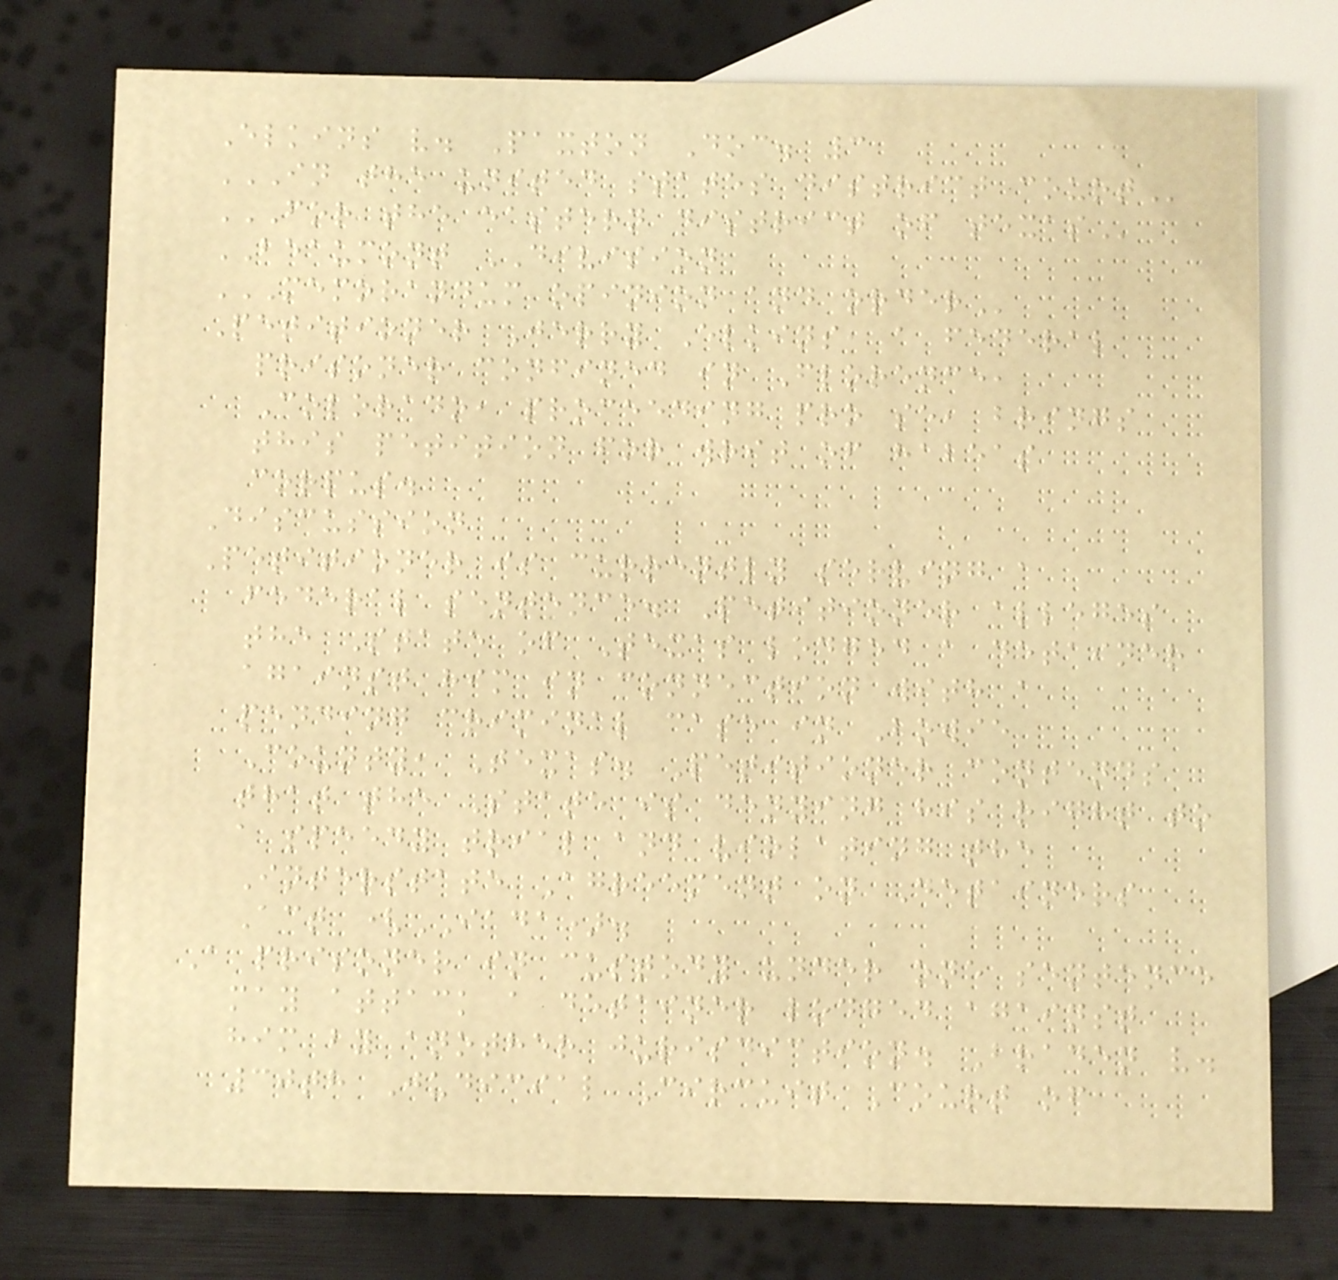Elkins v. Paxton Doc. 3
IN THE UNITED STATES DISTRICT COURT
FOR THE EASTERN DISTRICT OF TEXAS
BEAUMONT DIVISION
MEMORANDUM OPINION AND ORDER
Petitioner Jerry Elkins, a federal
prisoner confined in Florence,
Colorado, proceeding pro se, brings
this petition for writ of habeas
corpus.
Discussion
Petitioner is currently serving a
federal sentence. Petitioner alleges
the State of Texas lodged a detainer
against him in connection with a
pending criminal case in Bowie
County, Texas. Petitioner contends
that the State is denying his right to
a speedy trial and violating the
Interstate Agreement on Detainers
Act (IADA).
A prisoner in custody under one sentence
may attack a detainer lodged against
him by another jurisdiction. Braden v.
30th Judicial Circuit Court of
